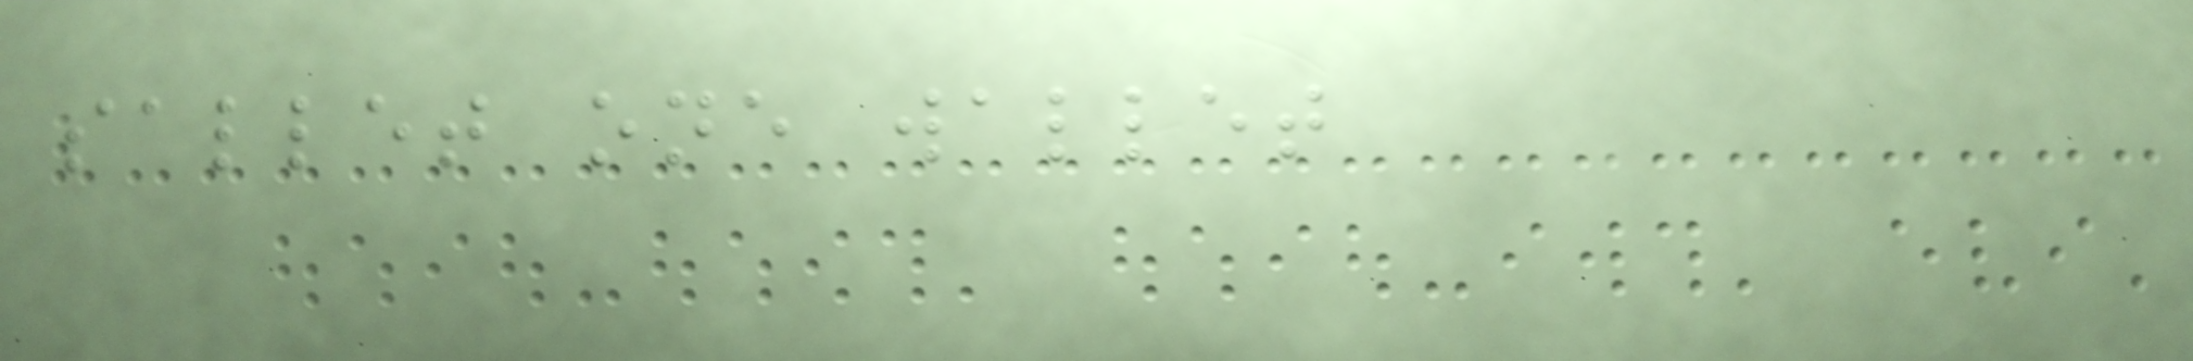sallet one wallet
